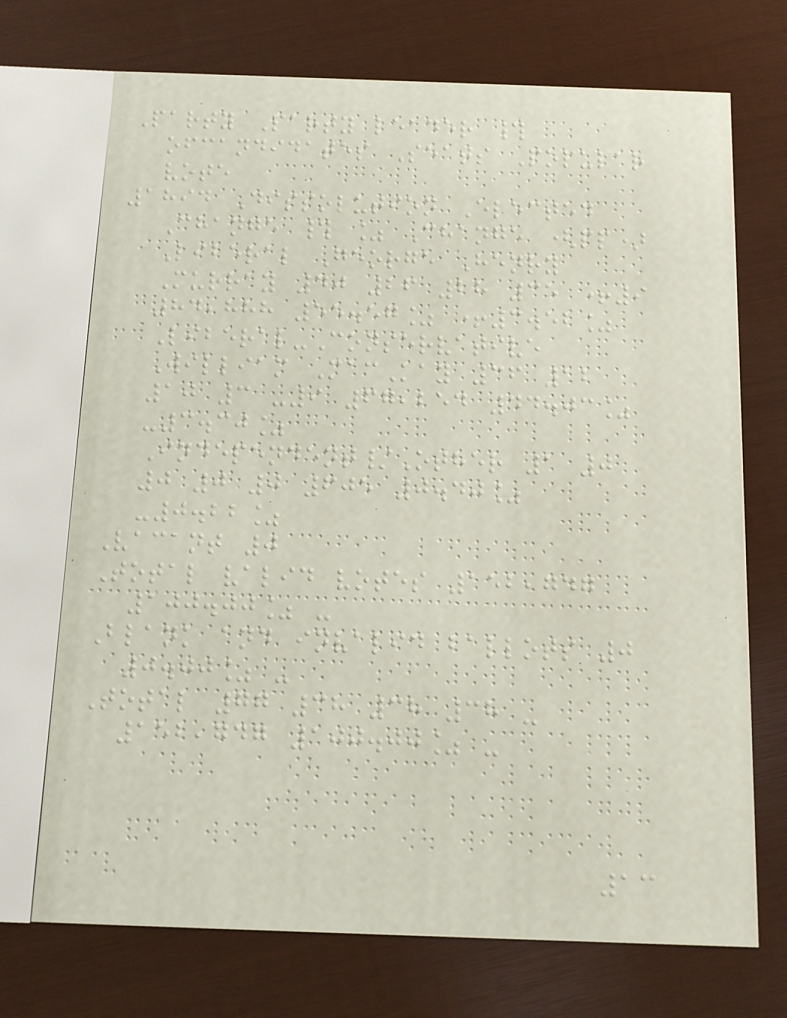Party Party leader #
ofcandidates Seats Popular
vote
1894 Dissolution Elected
Change # % Change (pp)
Liberal George Henry
Murray 40 26 28 35 +9
84,888 55.57% +3.52%
Liberal-Conservative
William MacKay 36 12
10 3 -9 67,254 44.03%
-3.30%
Independent/Other 1 0
0 0 0 605 0.40%
-0.22%
Vacant 0
Total valid votes 152,747
100.00% -
Blank and invalid ballots 0
0.00% -
Total 77 38 38 38 -
152,747 100.00% -
13
